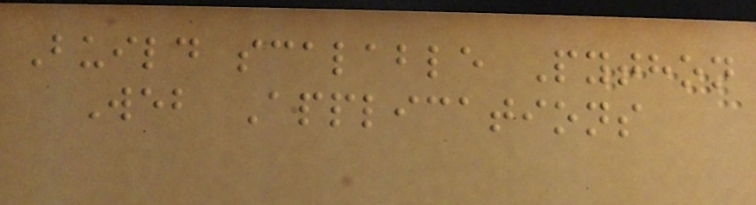Build scalable Python
Web Applications
